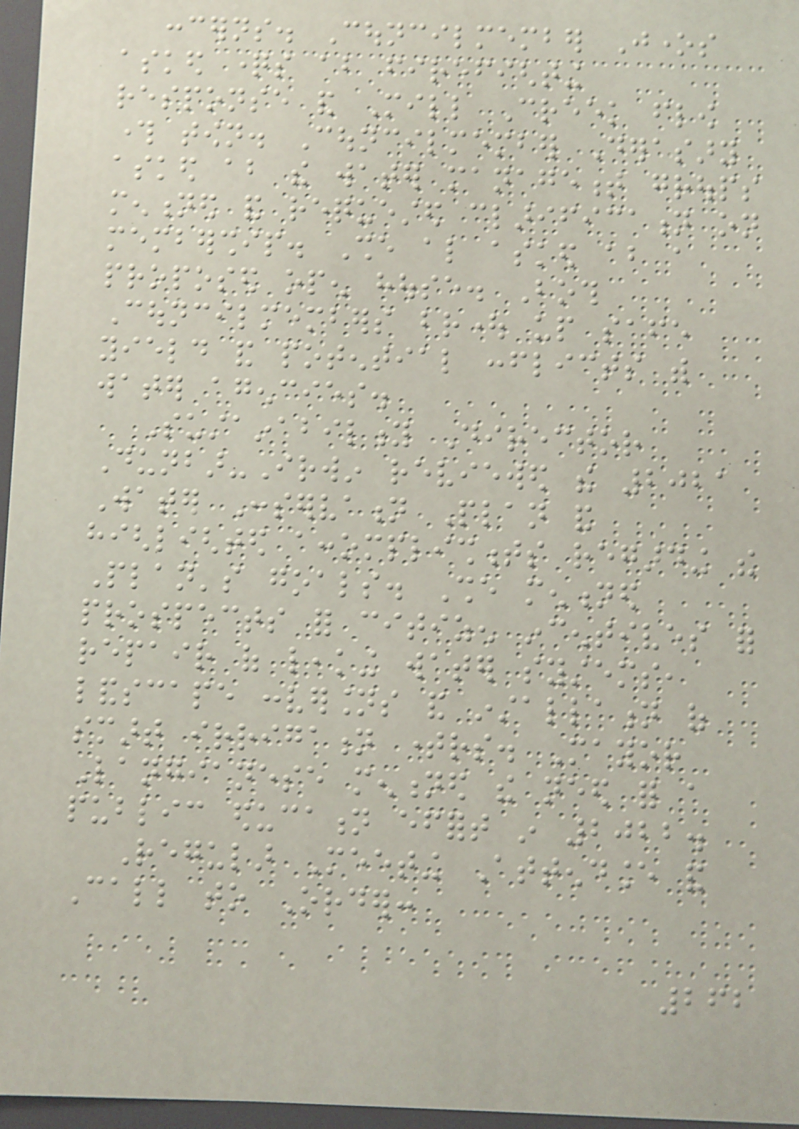concerns. Councilmember Jones
asked questions about firefighting
response and Mill Creek flow
through town. Councilmember Derasary
asked about the water management groups
mentioned and requested clarification on
membership. She also asked about a
proposed open house. Both
Councilmembers brought up safe
yield and potential conflicts with
water agencies.
Sustainability Director
Dunbar-Irwin reviewed the 2021
Water Conservation Plan and
highlighted accomplishments regarding the
Plan's goals. She mentioned
prospects for citizen incentives for
repair of leaking water systems,
landscape conversions and installation of
smart irrigation timers. Mayor
Langianese mentioned the need for a
public education effort in 2022.
Regular Meeting Attendance and
Call to Order:
262
